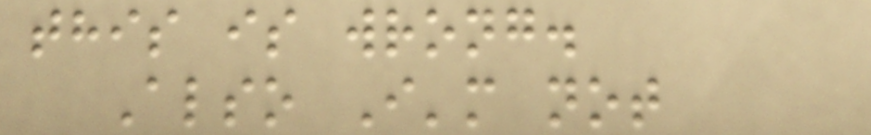this is wrong.
Also I'm not
